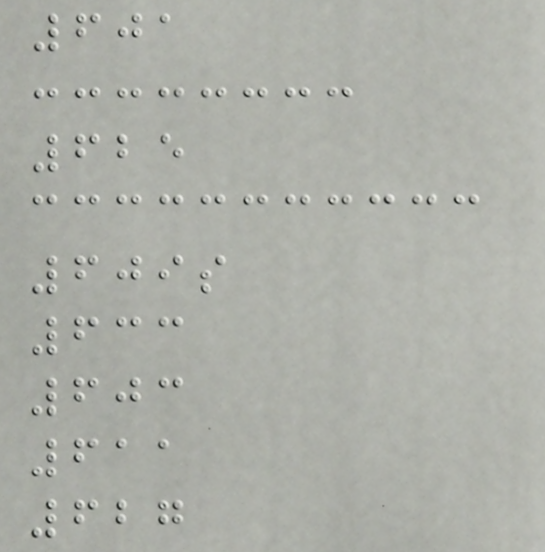601
625
609s
633
603
611
627
